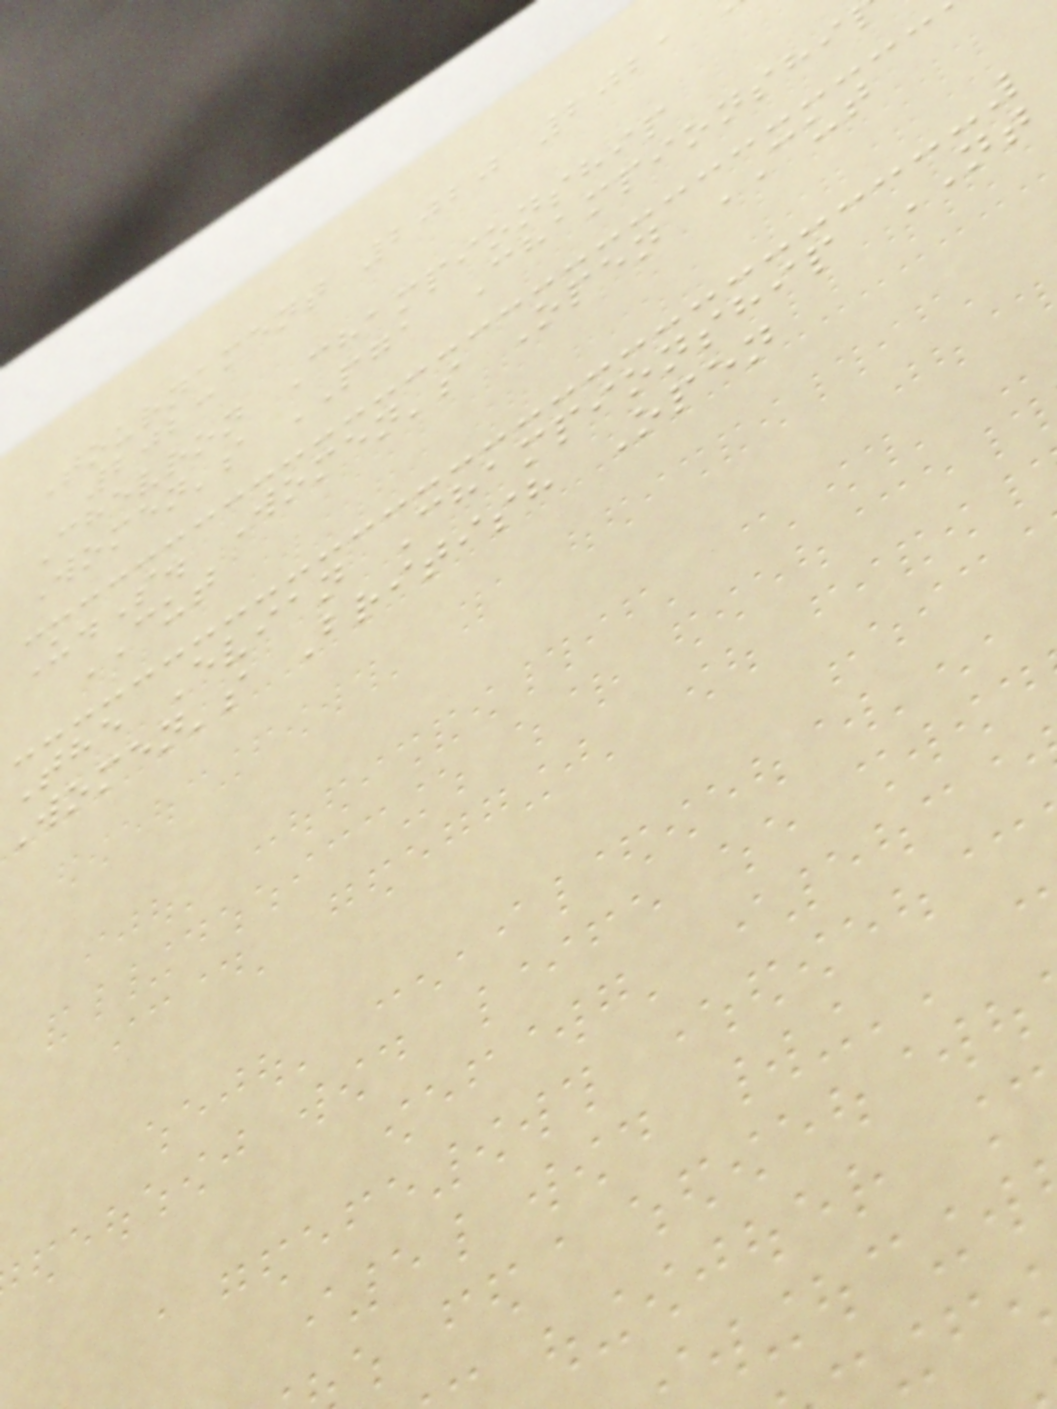Tournament 2020 2021
2023
Chevron Championship
Women's PGA Championshi
U.S. Women's Open CUT
CUT
The Evian Championship NT
Women's British Open
